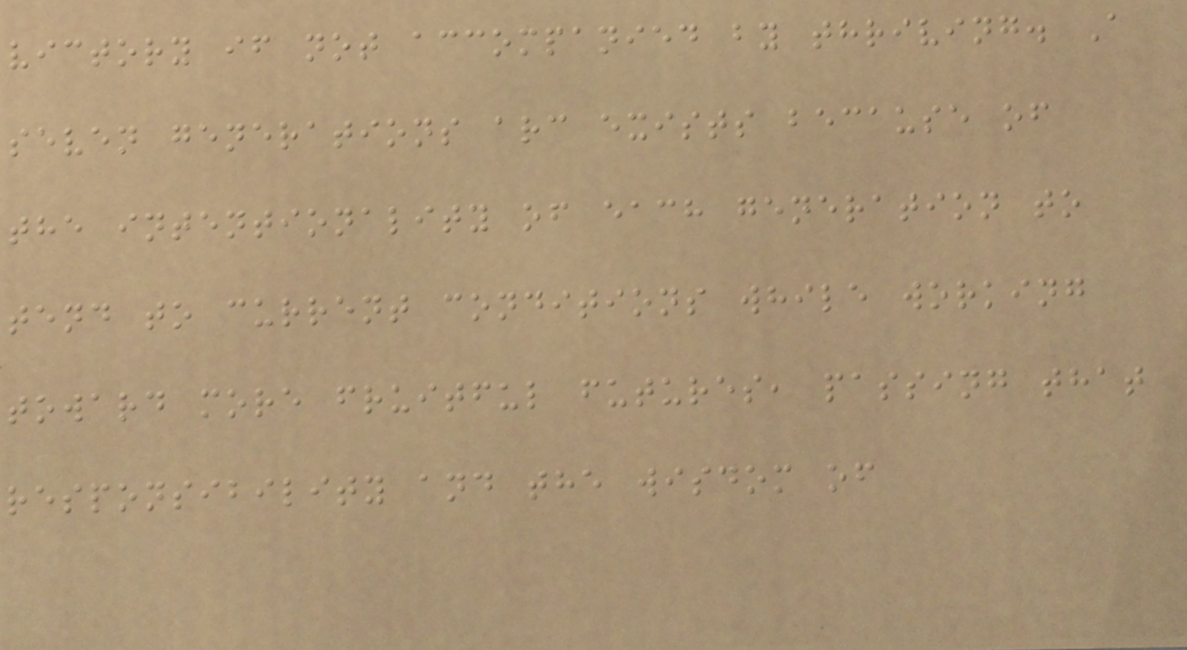victory if not accompanied by thriving. A
seven generations arc exists because of
the intentionality of each generation to
tend to current conditions while working
toward more fruitful futures, passing that
responsibility and the wisdom of
